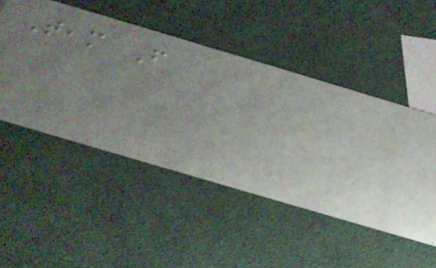Team From
